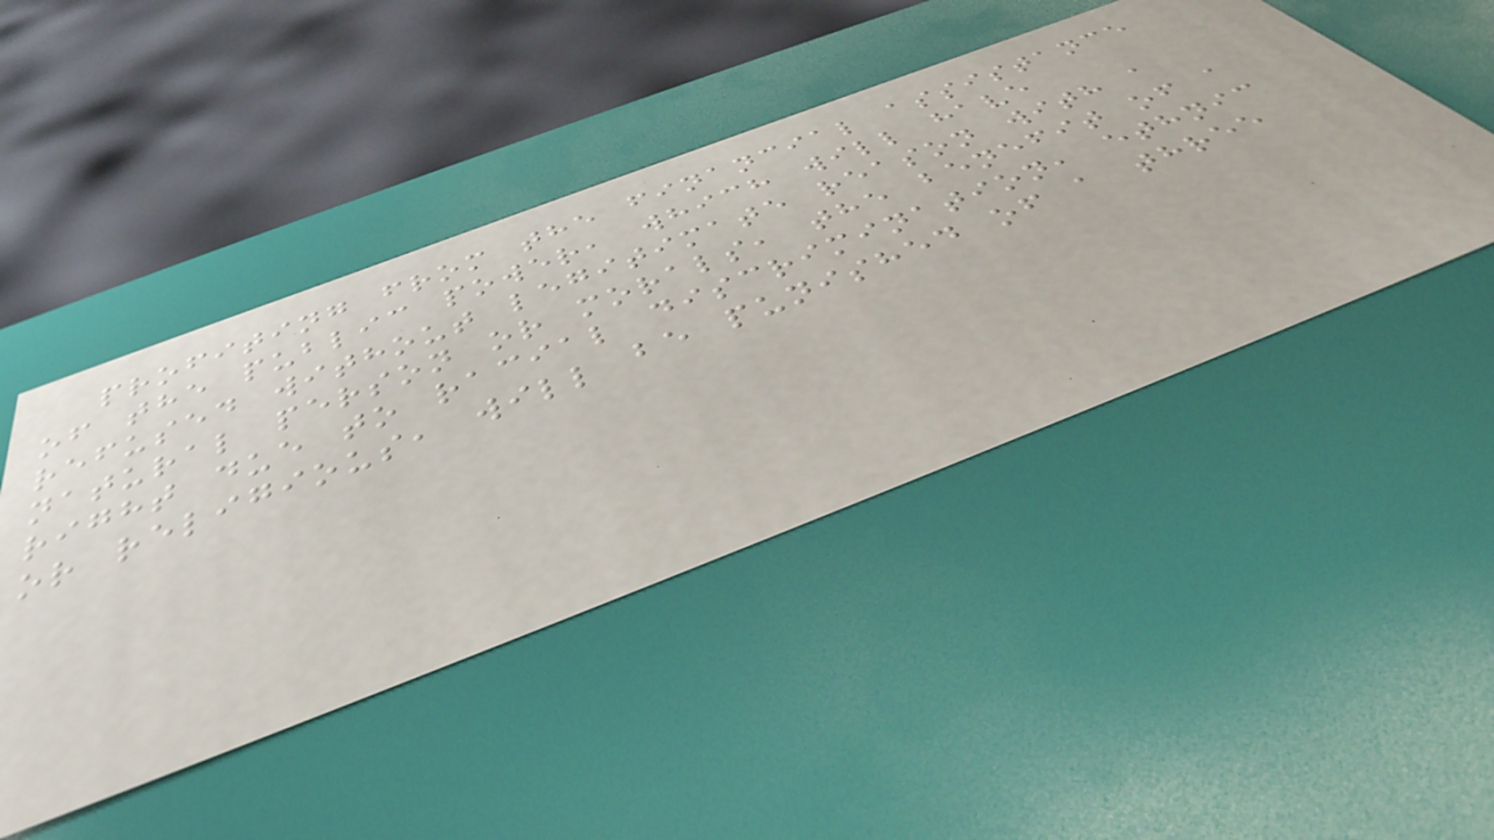profiting from the financial assistance
of the public power, which will have
refused without legitimate reason with a
natural person or morals, the benefit of a
right due to racial discrimination, ethnic
or religious, will be punished of a three
